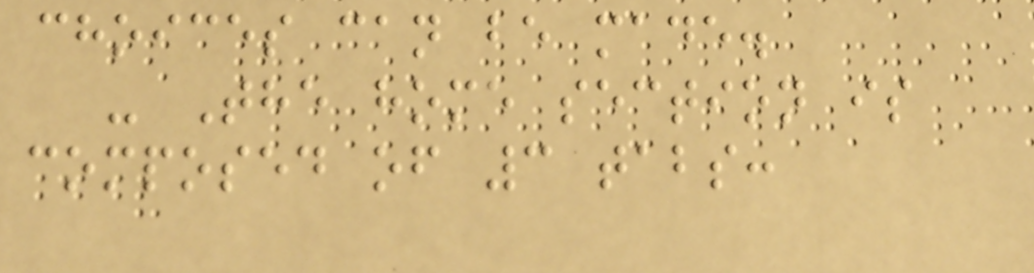choices can be made.
- The home section is
composed of 3 tabs:
